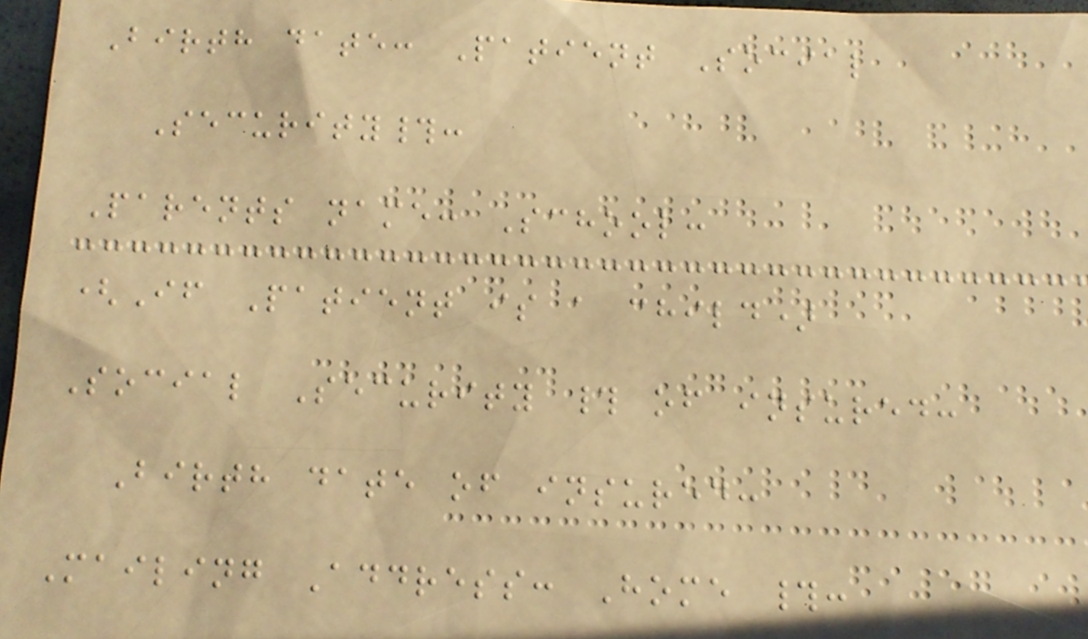Birth date: Patient Social
Security#:
Parents name: School:
(If Patient is a child)
Social Security # of insured:
Birth date of insured:
Mailing Address: Home #:
